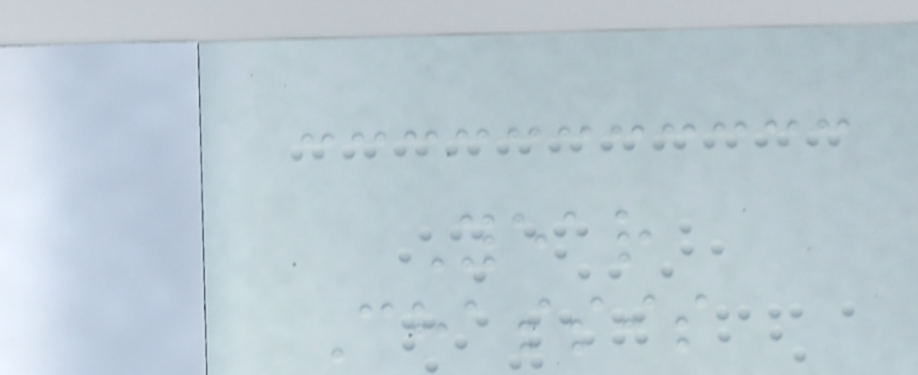Year
Chassis
